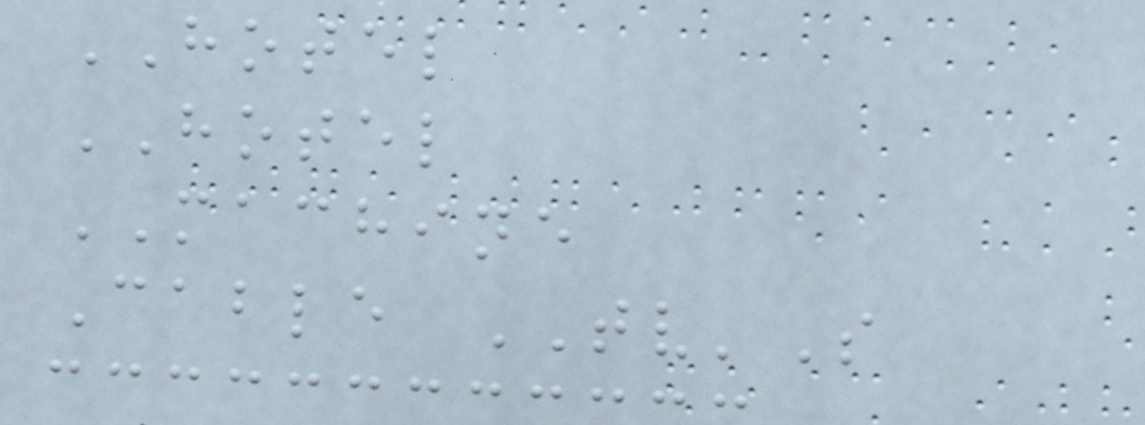HOTEL
HOTEL
MACHINE
Cable TV'S
